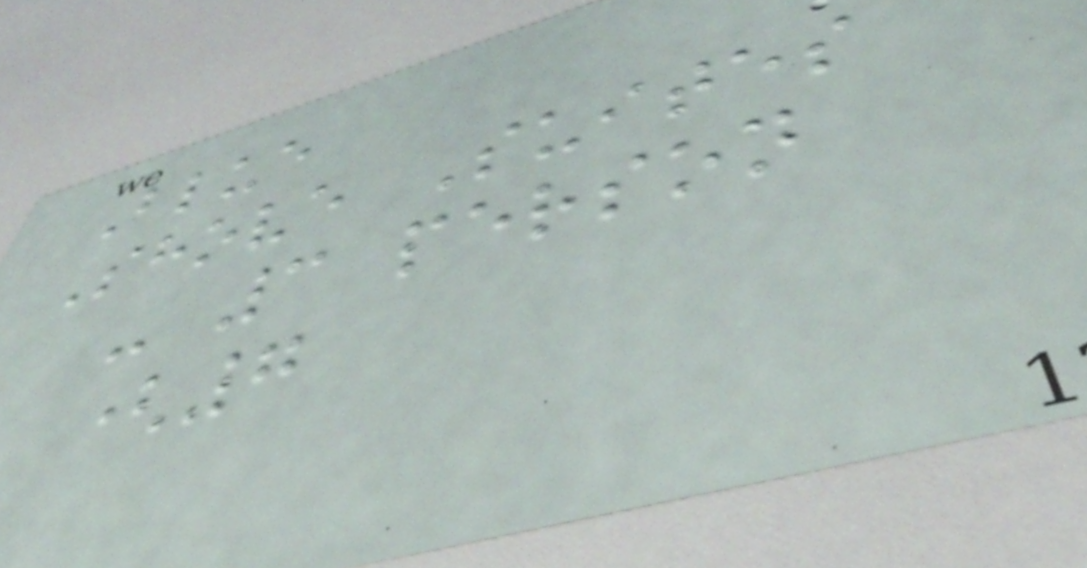Blue
Shove Suites
- 3 person
(7
